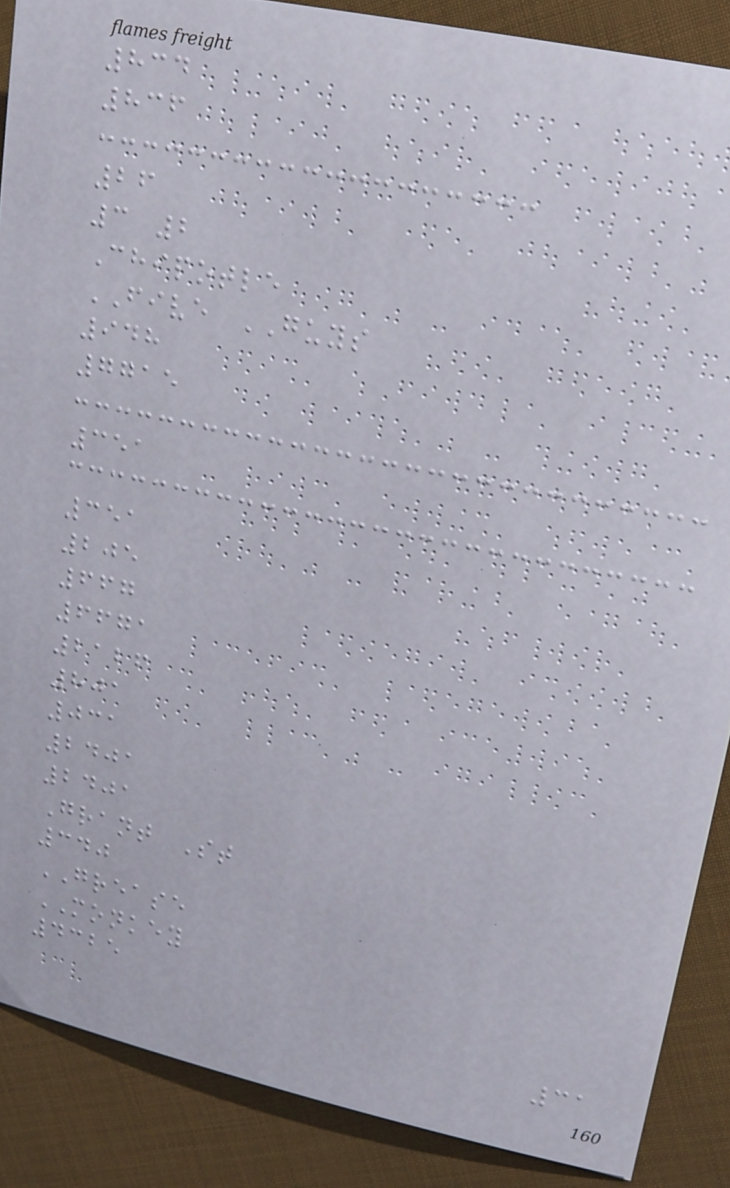834
836
26
3 2
Chipotle
FIVE GUYS
948
7715
351
351
205
667
6671
2126
801
031
2401
2401
Grant St
340
GREASE
MONKEY
4325
31
